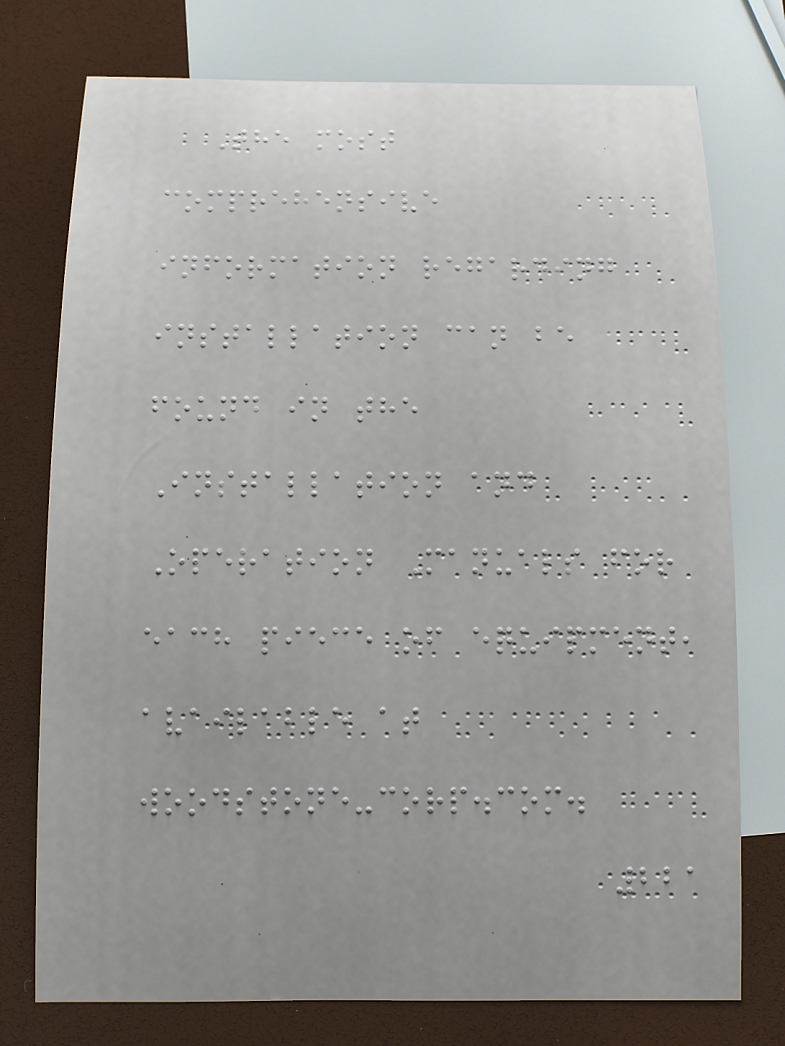The most
comprehensive
information regarding
installation can be
found in the
Installation and
Operation Manuals for
each piece of equipment,
available at
woodstone-corp.com.
221
